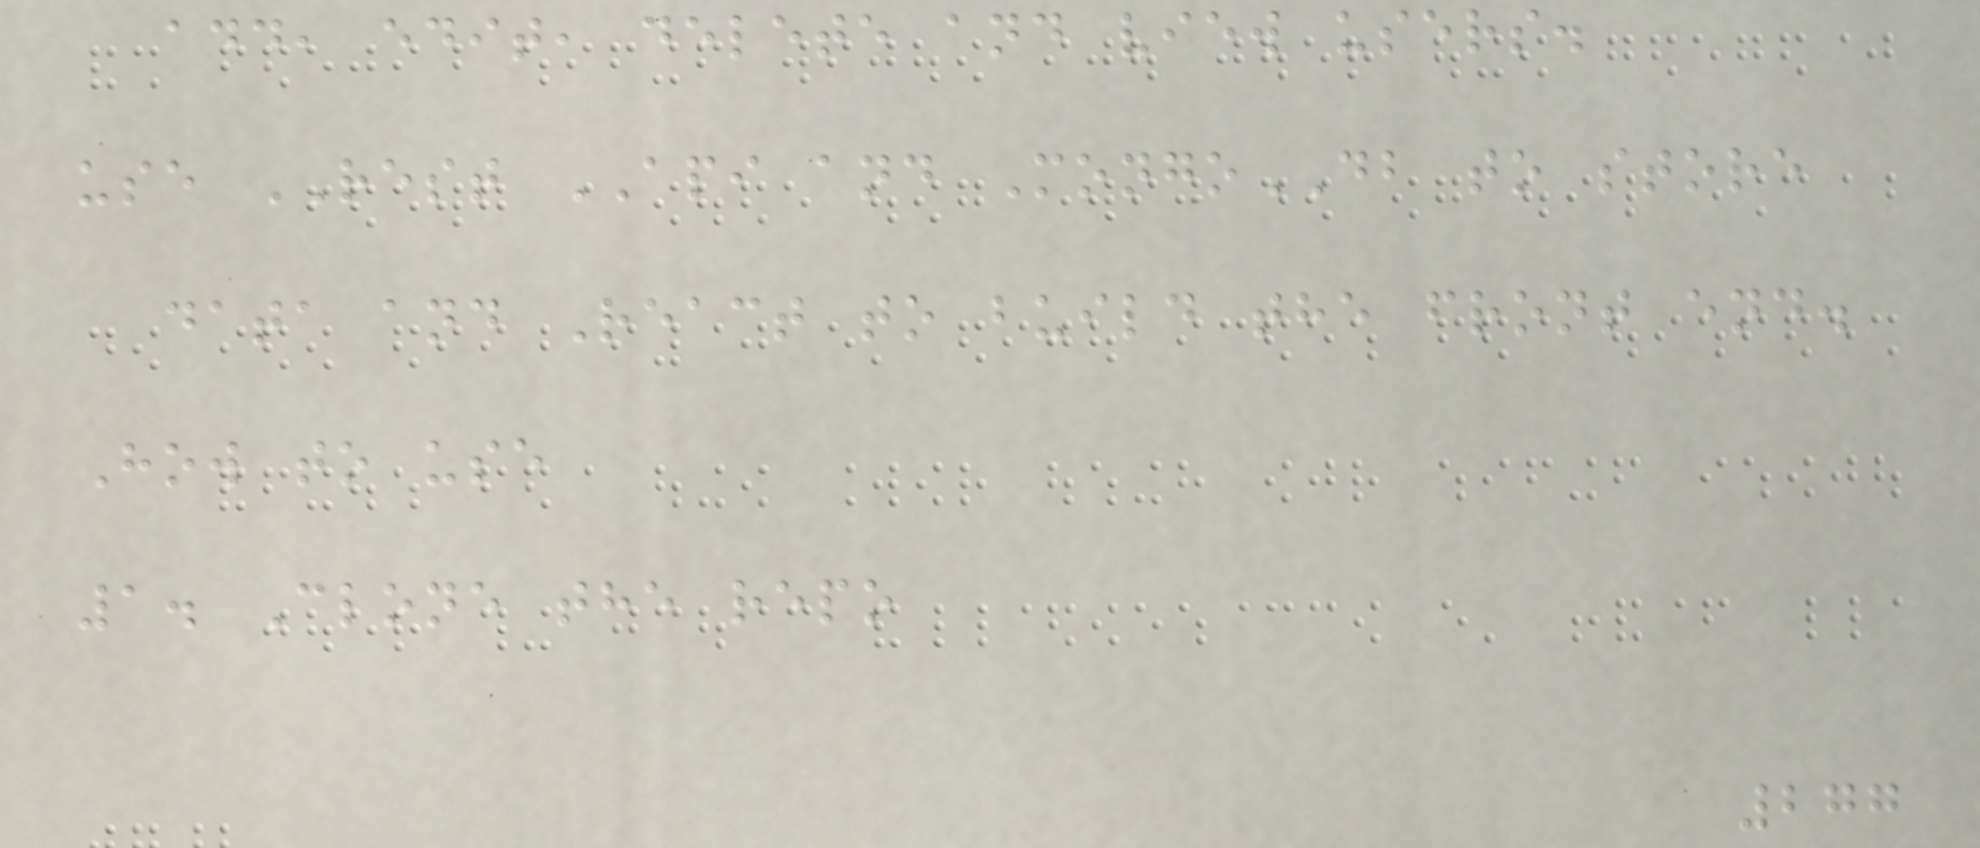add, edit, delete and view users.
use REST API and MongoDB to store
data and React to build the front end.
How to use
1. Clone the repo
277
